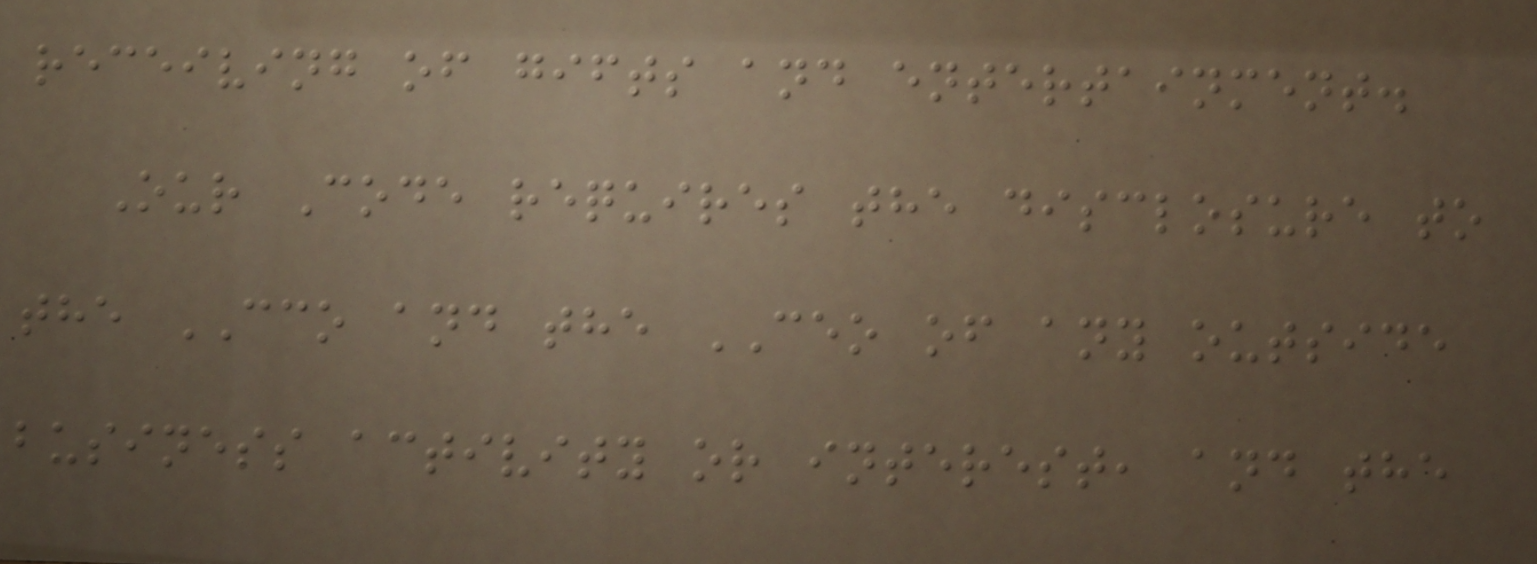receiving of gifts and entertainment.
Our Code requires the disclosure to
the CCO and the CEO of any outside
business activity or interest, and the
